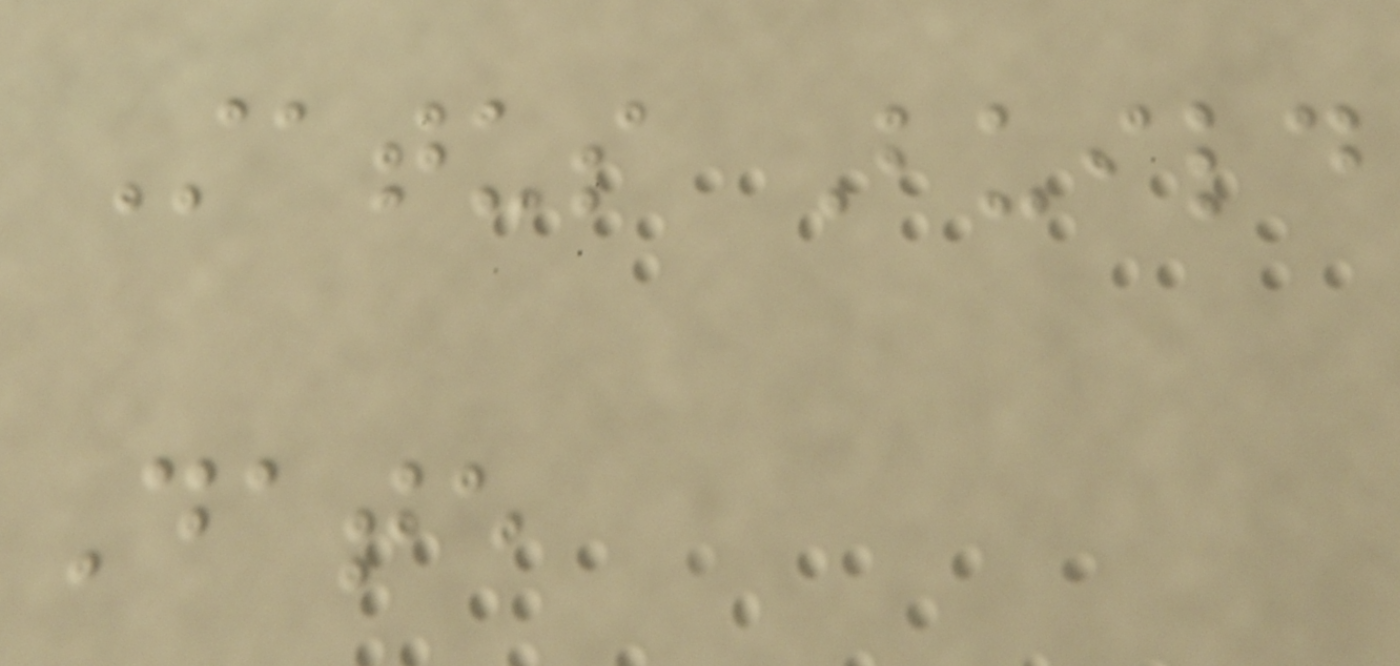Status Build
Date
